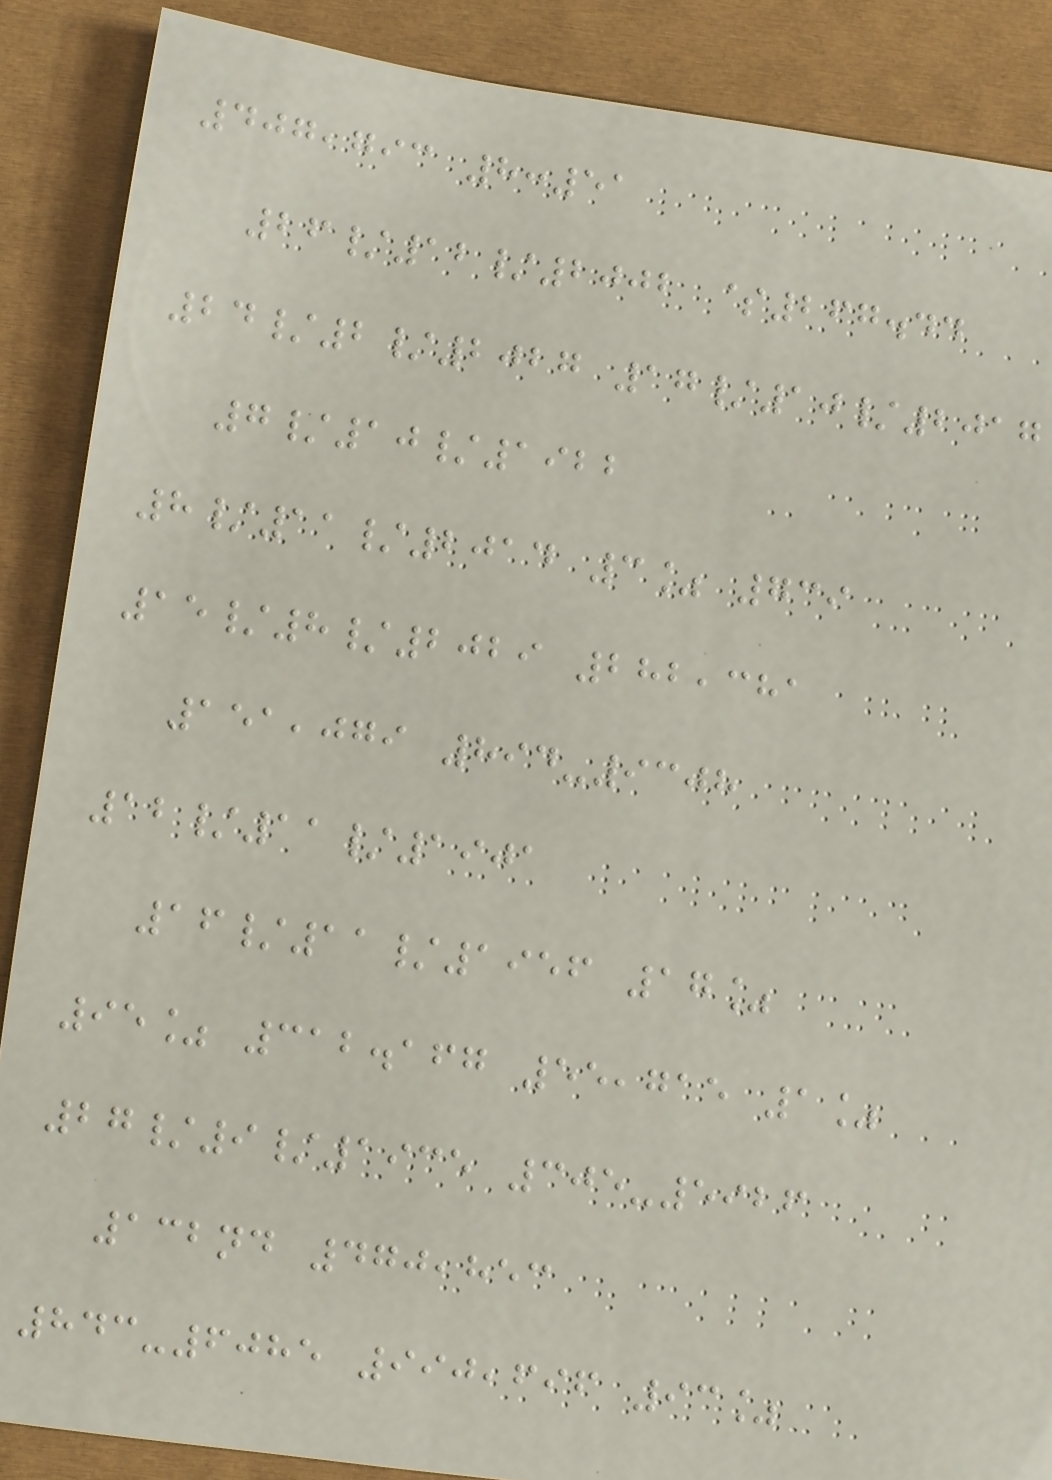407,793 8:51
26/12/2002 $267.44
24/2/2027 17/10/2017
7/10/1922
8/11/2014 3% 739
15/8/2029 282,381
151,079 894-9308
12/11/1901
16/11/1956 17%
95% 312.167 55,715 1%
27/9/1935 305-5926
132nd 470,853
843-6085 990,696 93%
